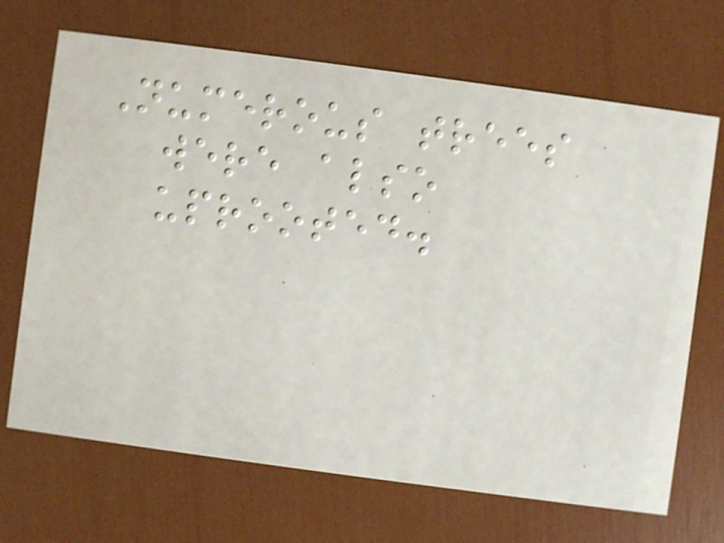Numerous trees
were also
uprooted.
